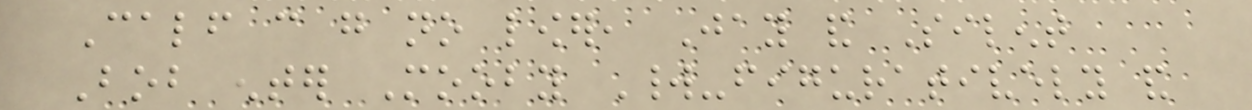Calf can go no lower, Jay and Silent
Bob enter Mooby World-figuratively and
